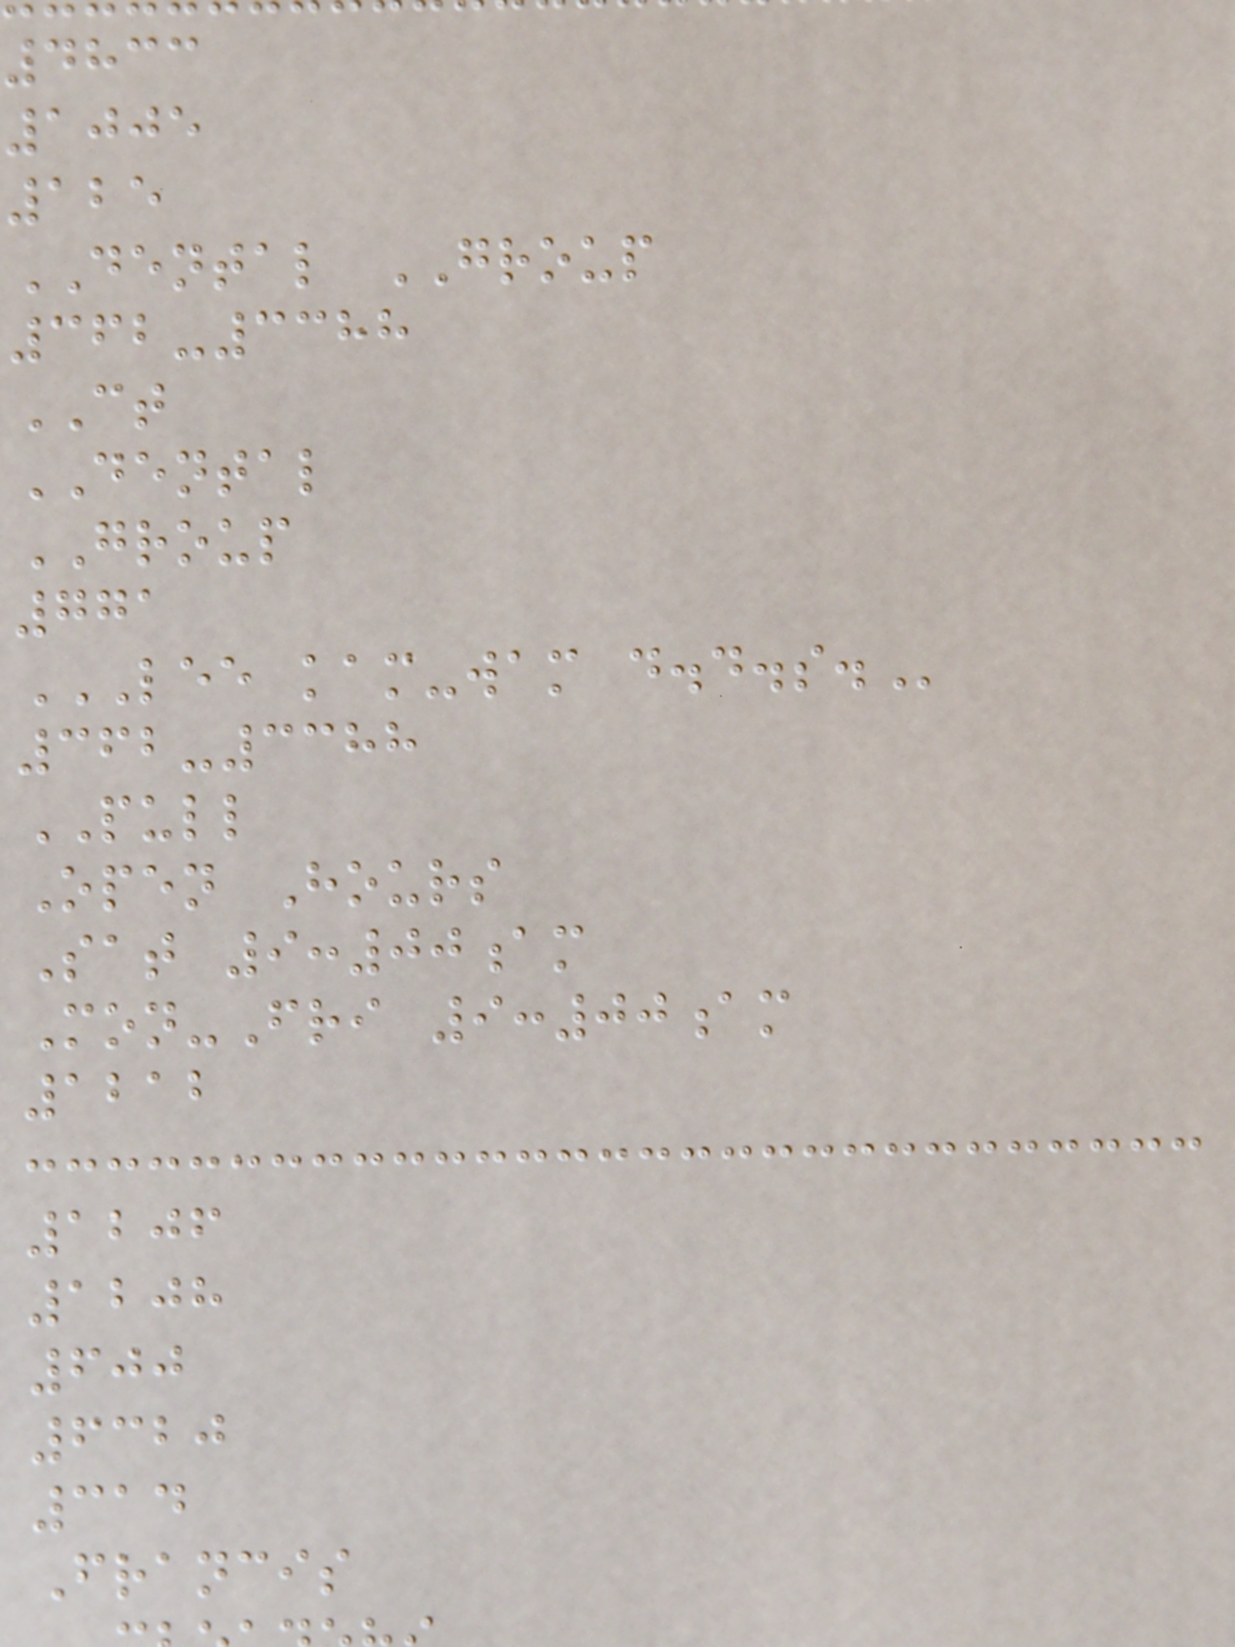4833
1005
125
DENTAL GROUP
362-3388
CT
DENTAL
GROUP
771
LEE KAM-WAM D.D.S.
362-3388
PULL
Open Hours
Sat 9:00am
Mon-Fri 9:00am
1212
1206
1208
600
6320
314
Francis
